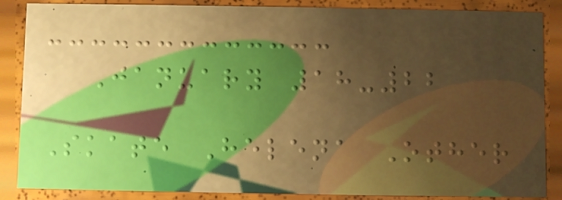January 18-22
Skate Helena Other
